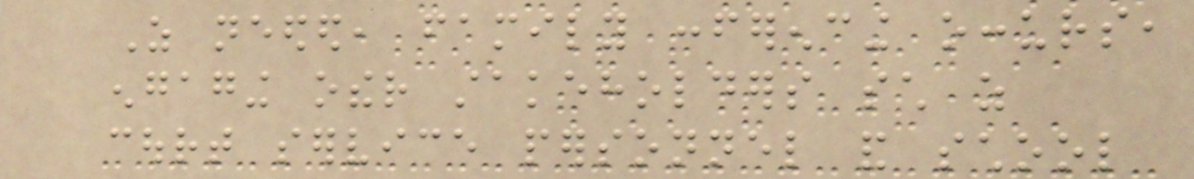As needed, family conferencing occurs,
engaging other stakeholders such as
court service personnel and school
